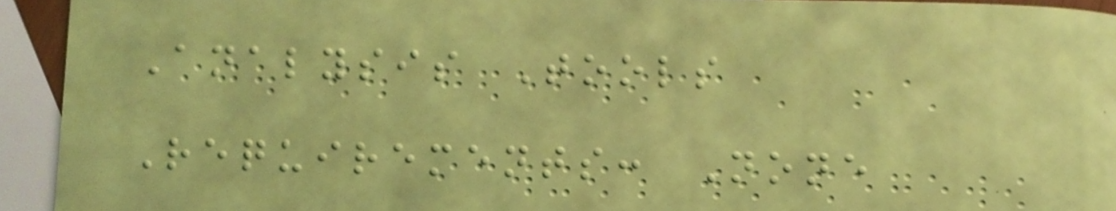Analysis Tools
Requirements: None
